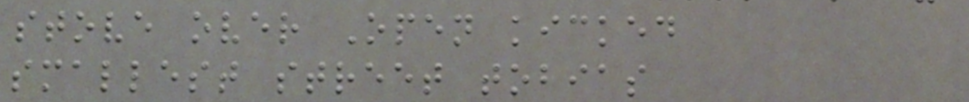stove over Open kicked
smallest street tobias
